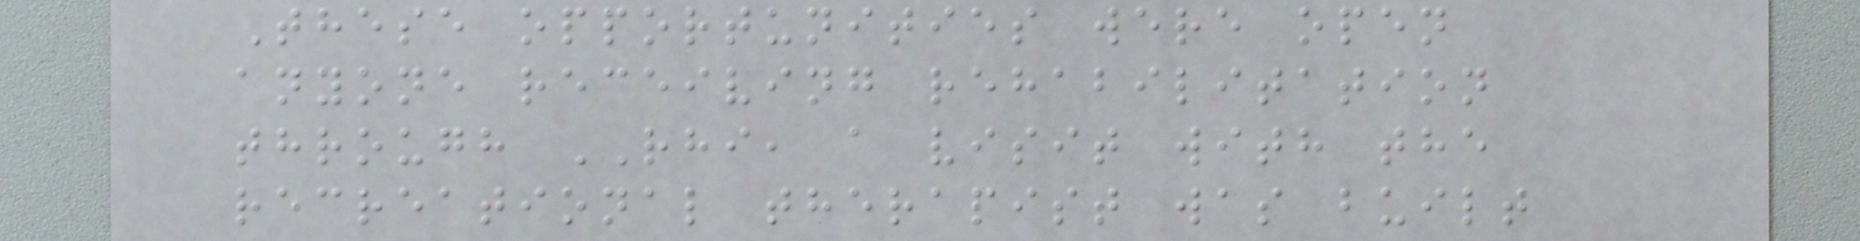These opportunities were open
anyone receiving rehabilitation
through RHI, a visit with the
recreational therapist was built
